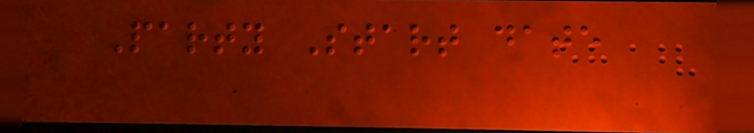Party Start date
